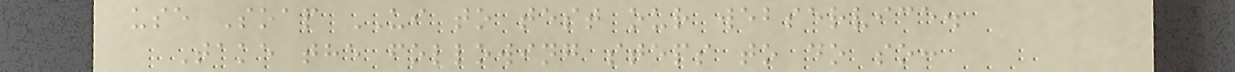use Soap UI to test our webservice.
Take the following steps to do so:
